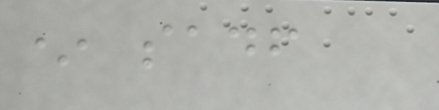* sadf
